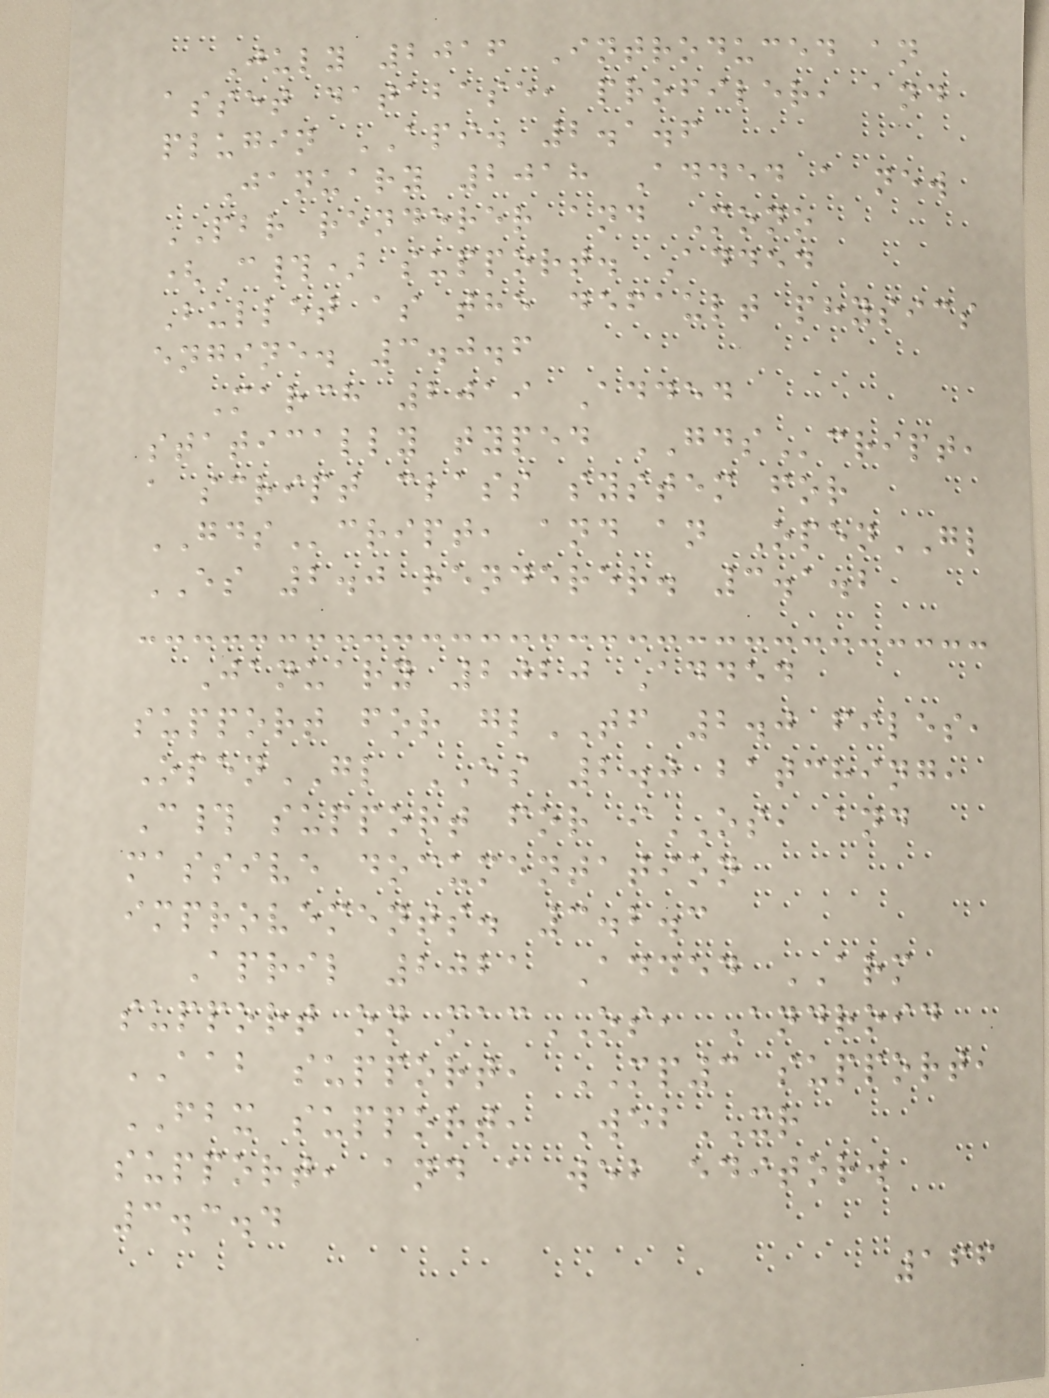July 2016 Introduced an
asset database, profiler, and
plugin API. 2.1.6
January 2018 Added a new
PBR renderer and Mono
(C#) support. Added
Bullet as the default physics
engine. 3.0.6
March 2019 Added
statically typed GDScript,
a script class system for
GDScript, and an OpenGL
ES 2.0 renderer. 3.1.2
January 2020 Added
support for glTF 2.0 files,
OpenGL ES 2.0 batching,
C# support for iOS, and
massive documentation
improvements. 3.2.3
April 2021 Added ARM
support on macOS, Android
AAB support, MP3 support,
FBX support, WebXR
support, and a web editor.
3.3.4
166
